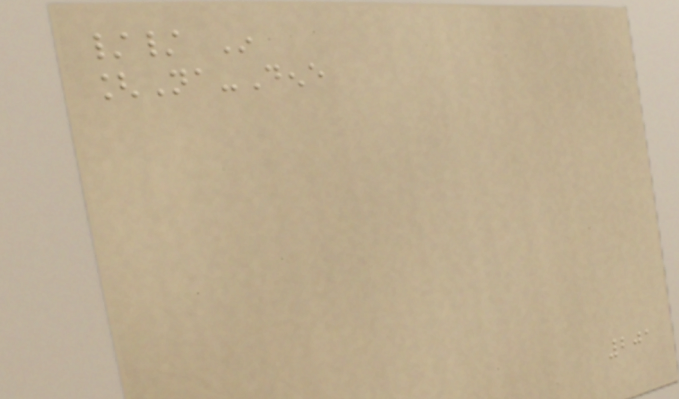// In
[Na-Dene
201
